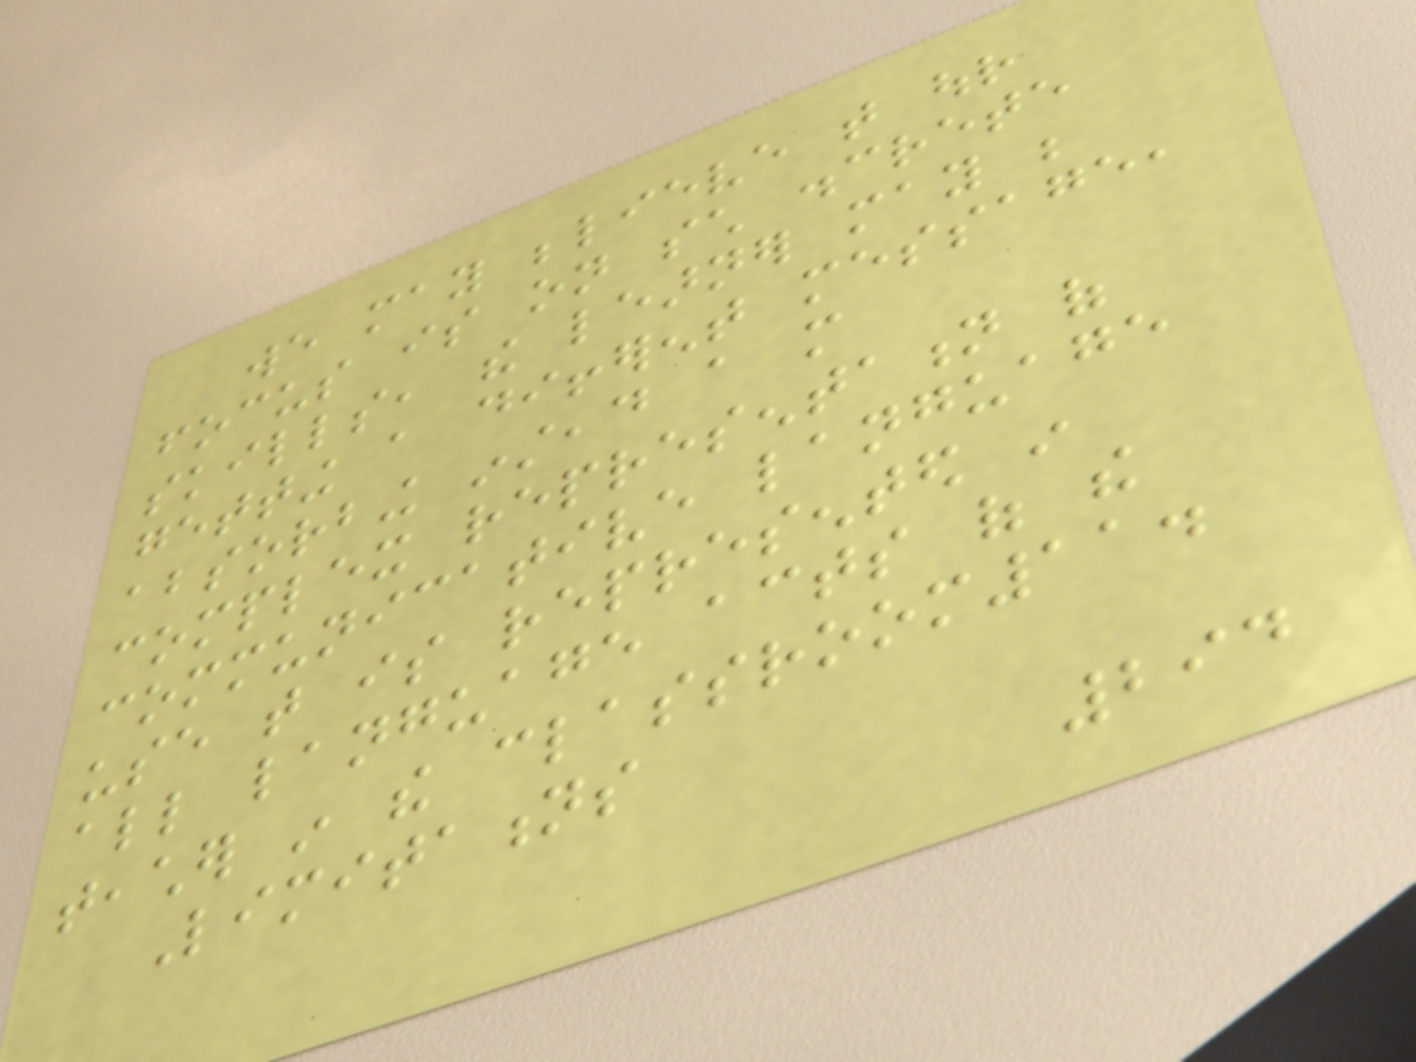we may believe that our
focus is on such discrete
skills, the learner may be
getting a different message,
absorbing instead a more
complex representation of
communicative language
use that is represented in
all language acts of the
teacher in the classroom11.
Limitations
294
